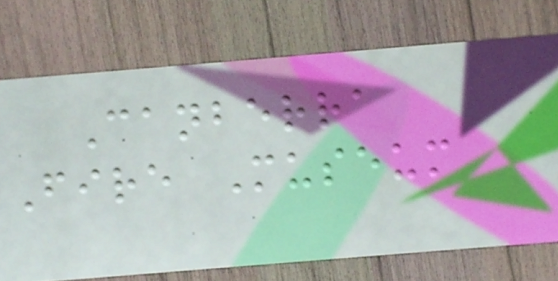Canberra
Fire Museum
